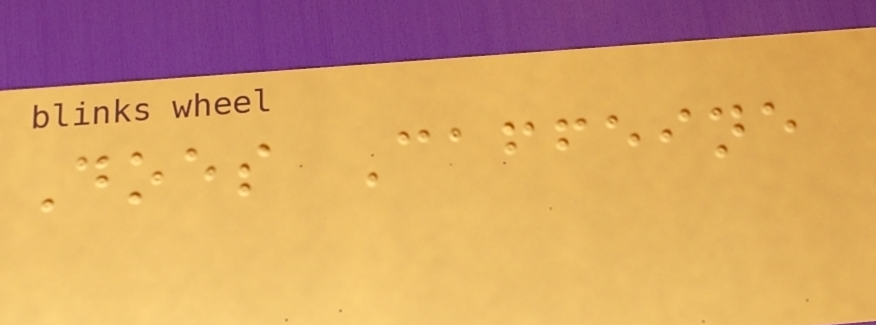Does Caffeine
